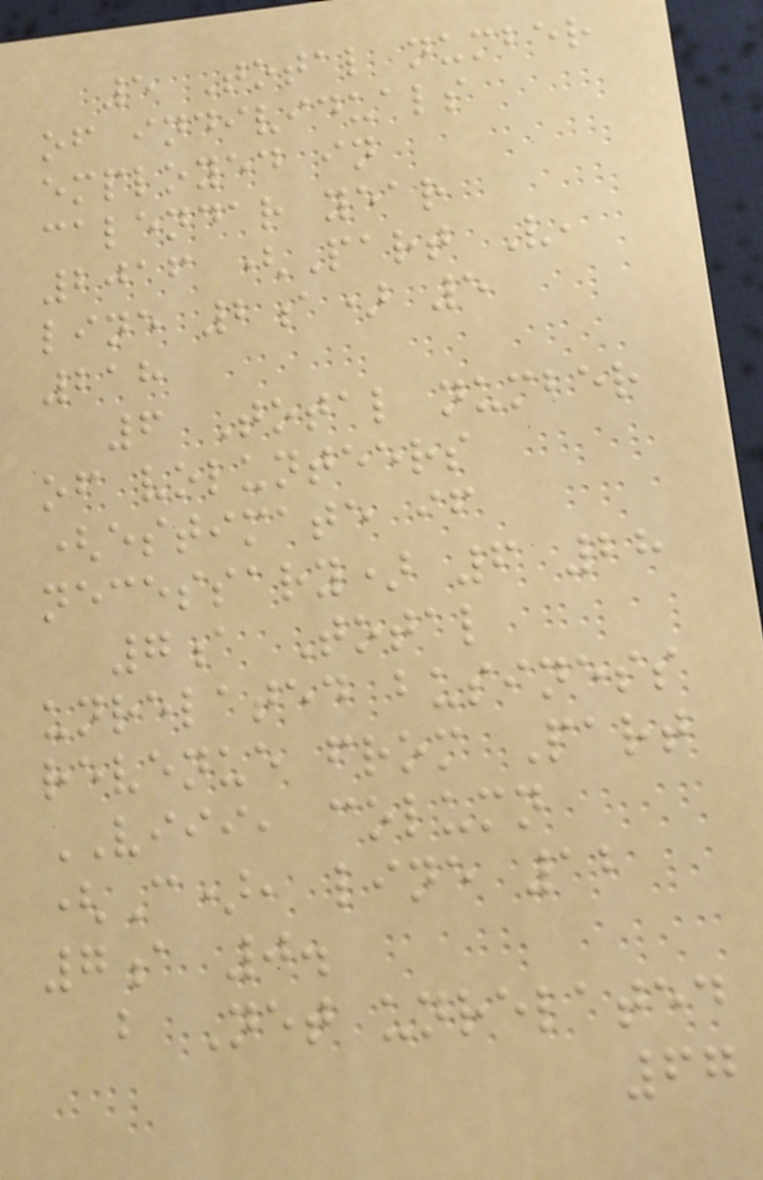5 Total number
of individuals
employed in
calendar year
2016 (Part V,
line 2a) 5
218
6 Total number
of volunteers
(estimate if
necessary) 6 28
7a Total
unrelated business
revenue from Part
VIII, column
(C), line 12
7a 0.
b Net unrelated
67
